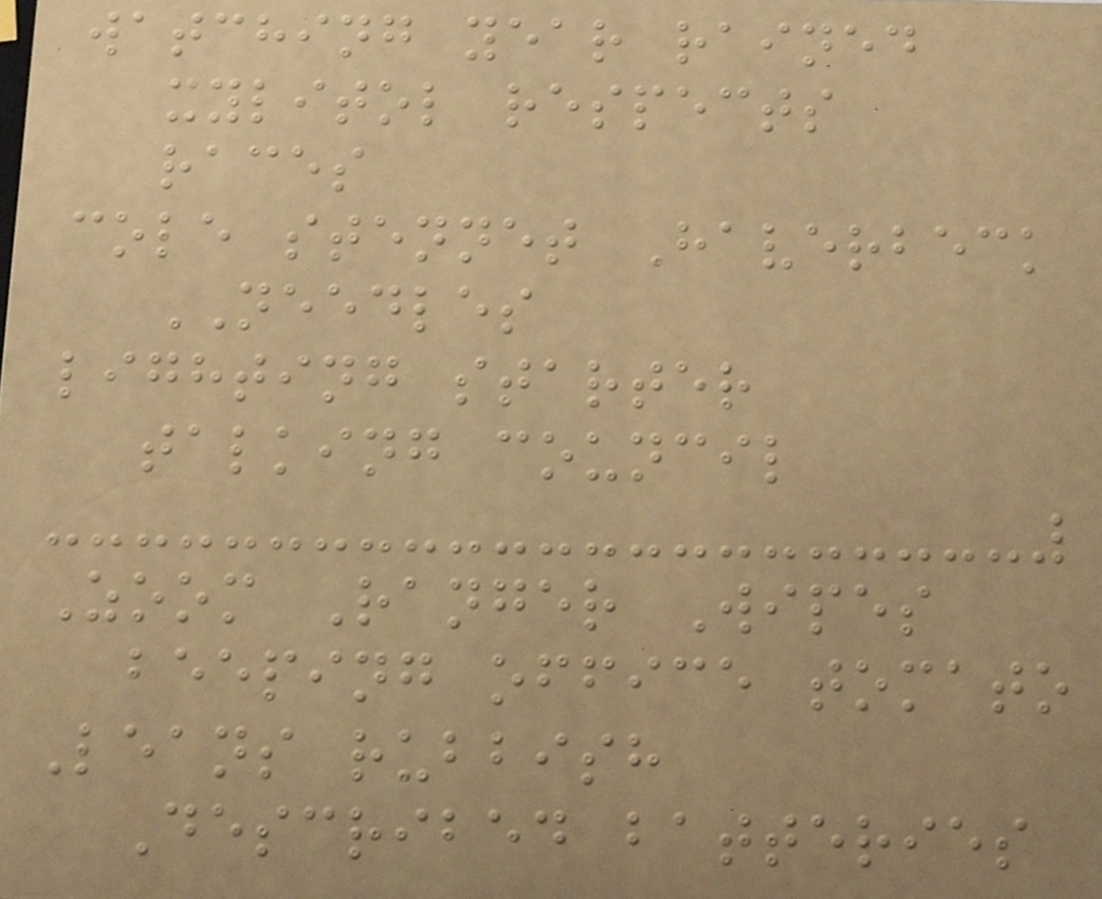watching year rained
xylitol respects
races
cole stennet Haverbeck
NEEDLES
lighting starter
talking council
Zoom Ranger Wipes
beeping office tomato
Leans rubbish
Described batteries
